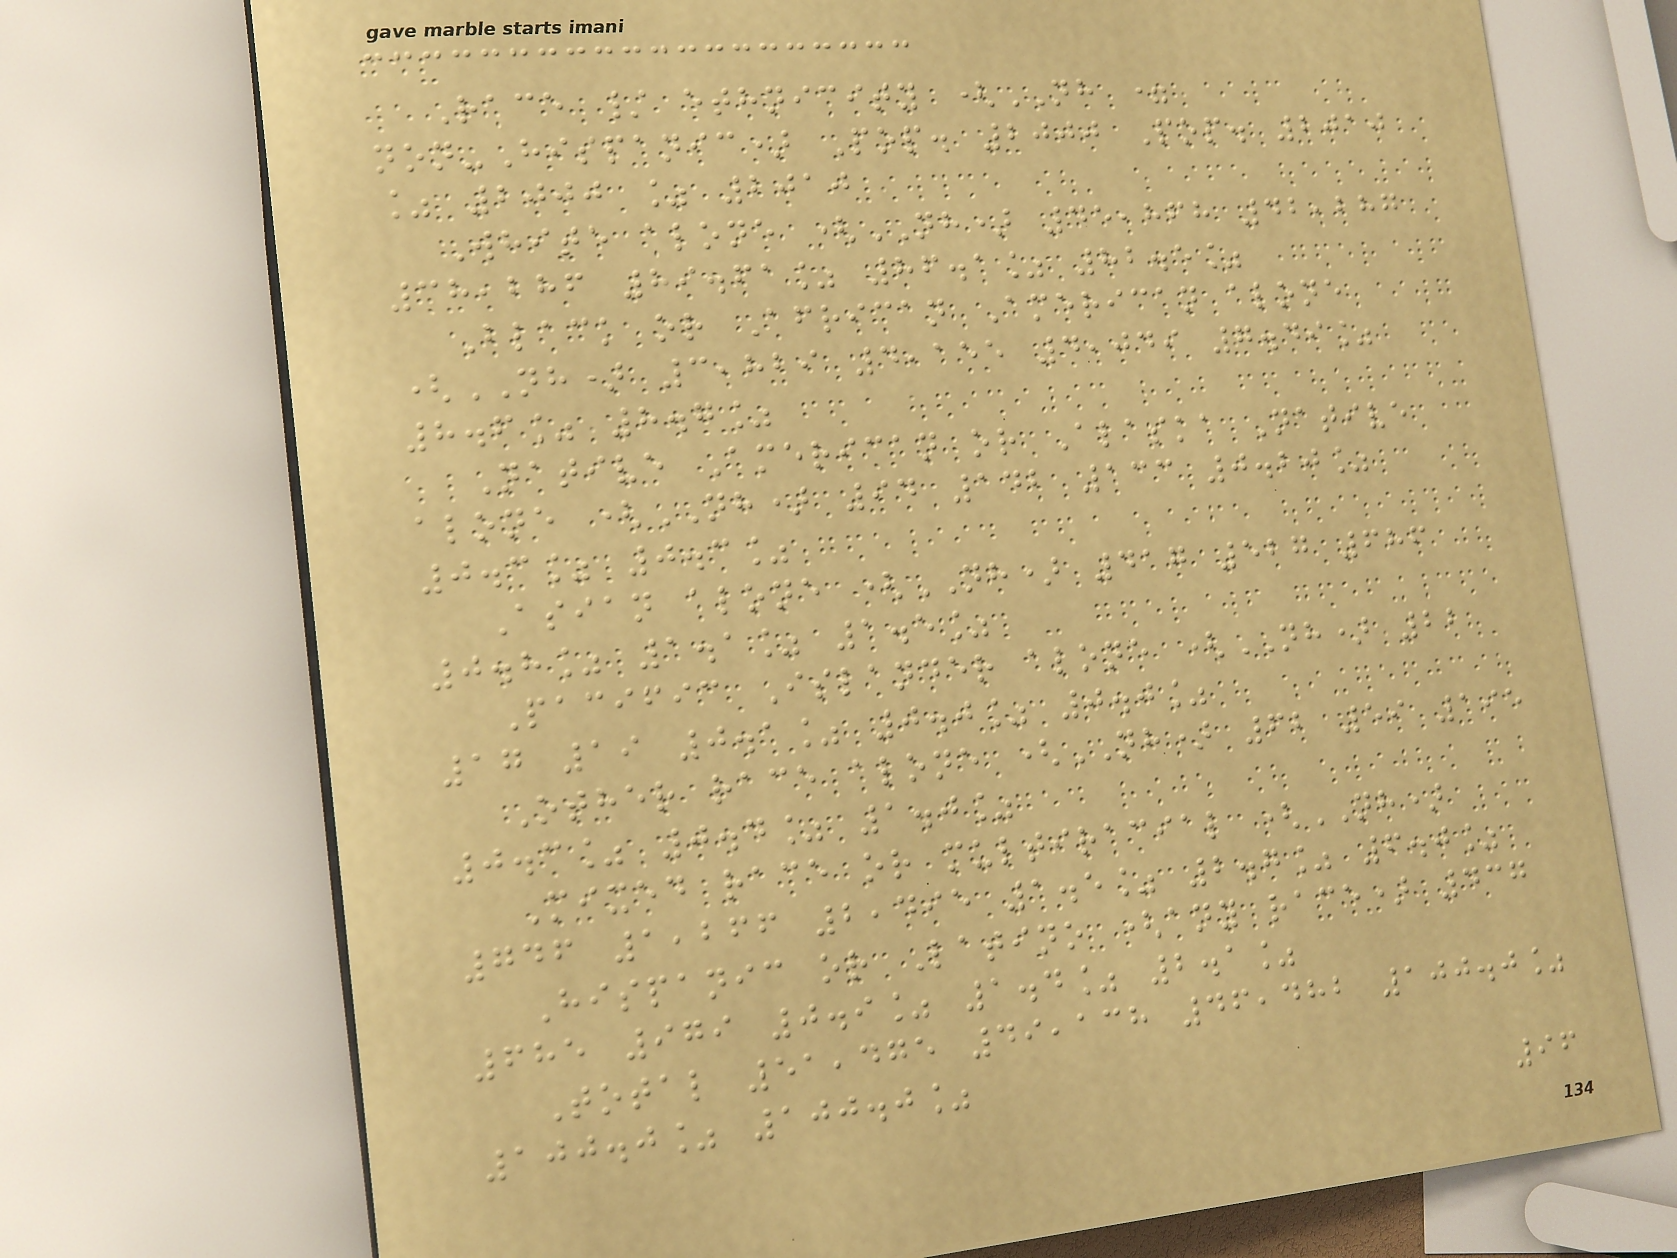Race / ethnicity (NH =
non-Hispanic) Pop. 2000 Pop. 2010
% 2000 % 2010
White alone (NH) 45,868 42,287
38,286 89.61% 86.1% 82.5%
Black or African American alone
(NH) 3,829 4,155 4,049 7.49%
8.6% 8.7%
Native American or Alaska Native
alone (NH) 94 142 133 0.20%
0.3% 0.3%
Asian alone (NH) 417 527 686
0.8% 1.1% 1.5%
Pacific Islander alone (NH) 22
17 19 0.1% 0.0% 0.0%
Other race alone (NH) 62 59 195
0.3% 0.4% 1.0%
Mixed race or multiracial (NH)
746 1,266 2,495 1.5% 2.7% 6.0%
Hispanic or Latino (any race) 437
685 979 0.9% 1.4% 2.1%
Total 51,475 49,138 46,482 100.0%
100.0% 100.0%
96
